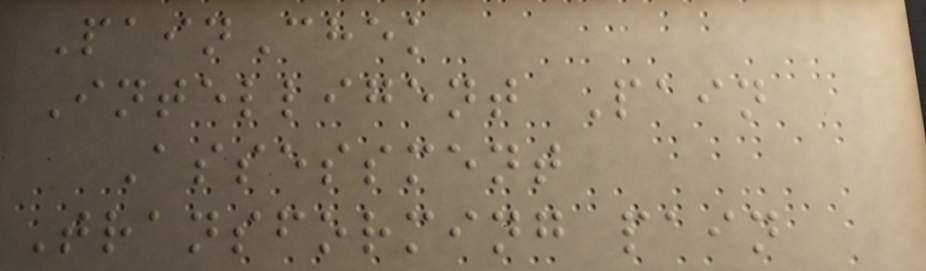PainChek
Intelligent Pain
Assessment
Transforming pain
